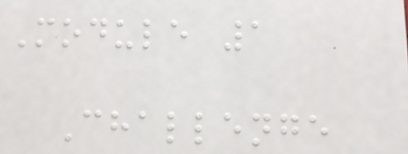Module 1
Challenge
